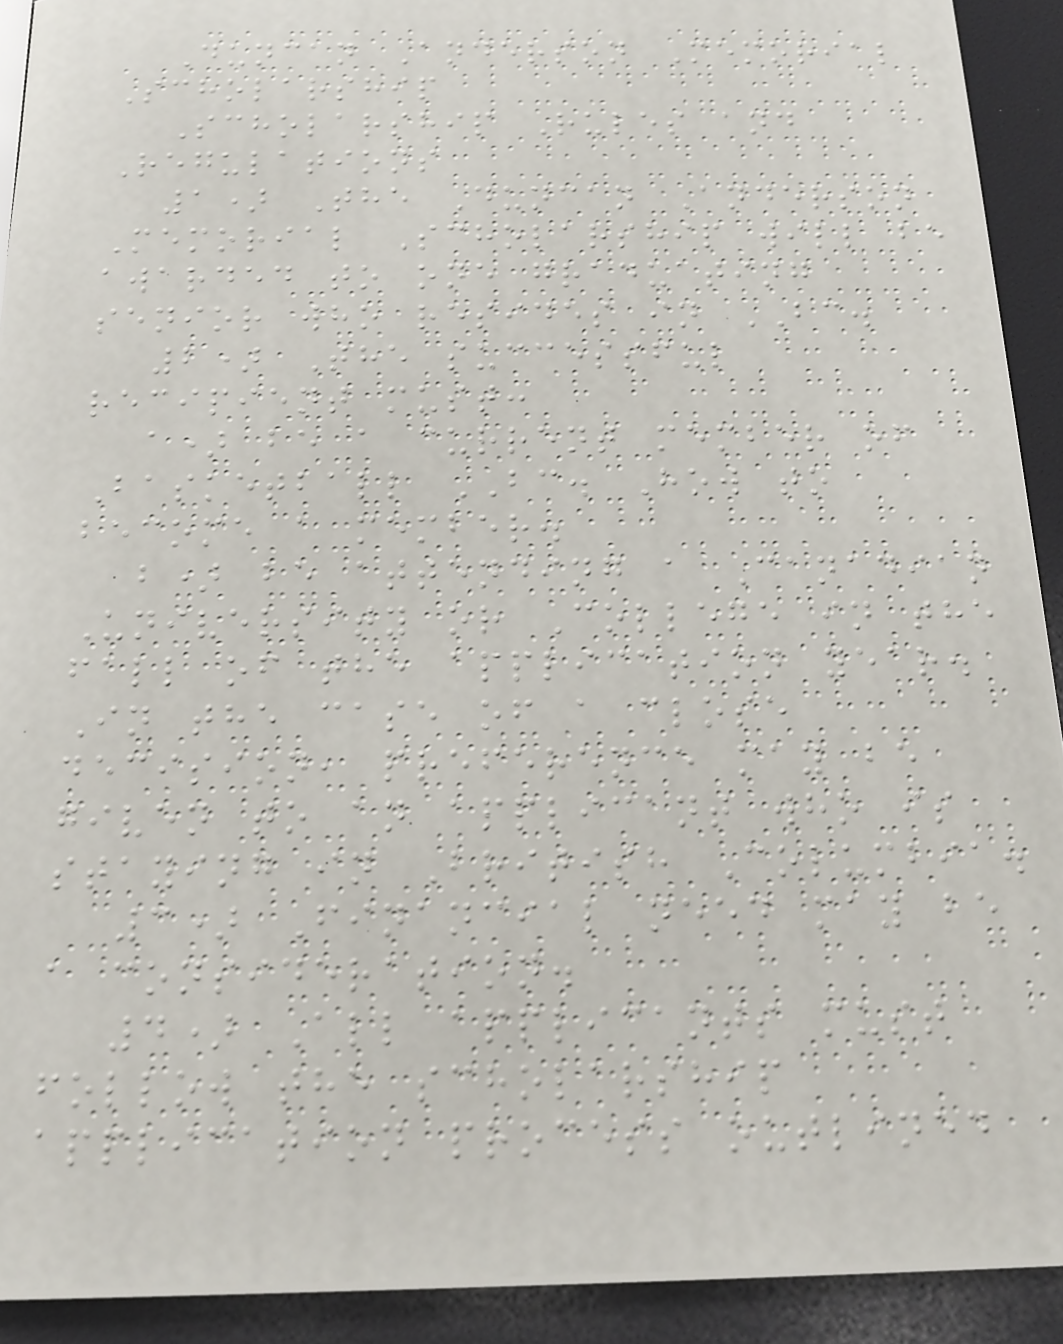Duncan Anderson Memorial
Scholarship
Scholarship Rules and
Regulations
1) The Duncan Anderson
Memorial Scholarship will be
awarded to one graduating
senior who resides in BC.
2) The successful
recipient must:
a) be a current member of
Basketball BC. How to
become a member.
b) be attending a Canadian
University or College in the
fall of the application year.
In the case of a close
decision, preference may be
given to an applicant who is
staying in British Columbia.
3) Financial need may be
a consideration.
4) All applicants must
follow the scholarship
application process outlined
